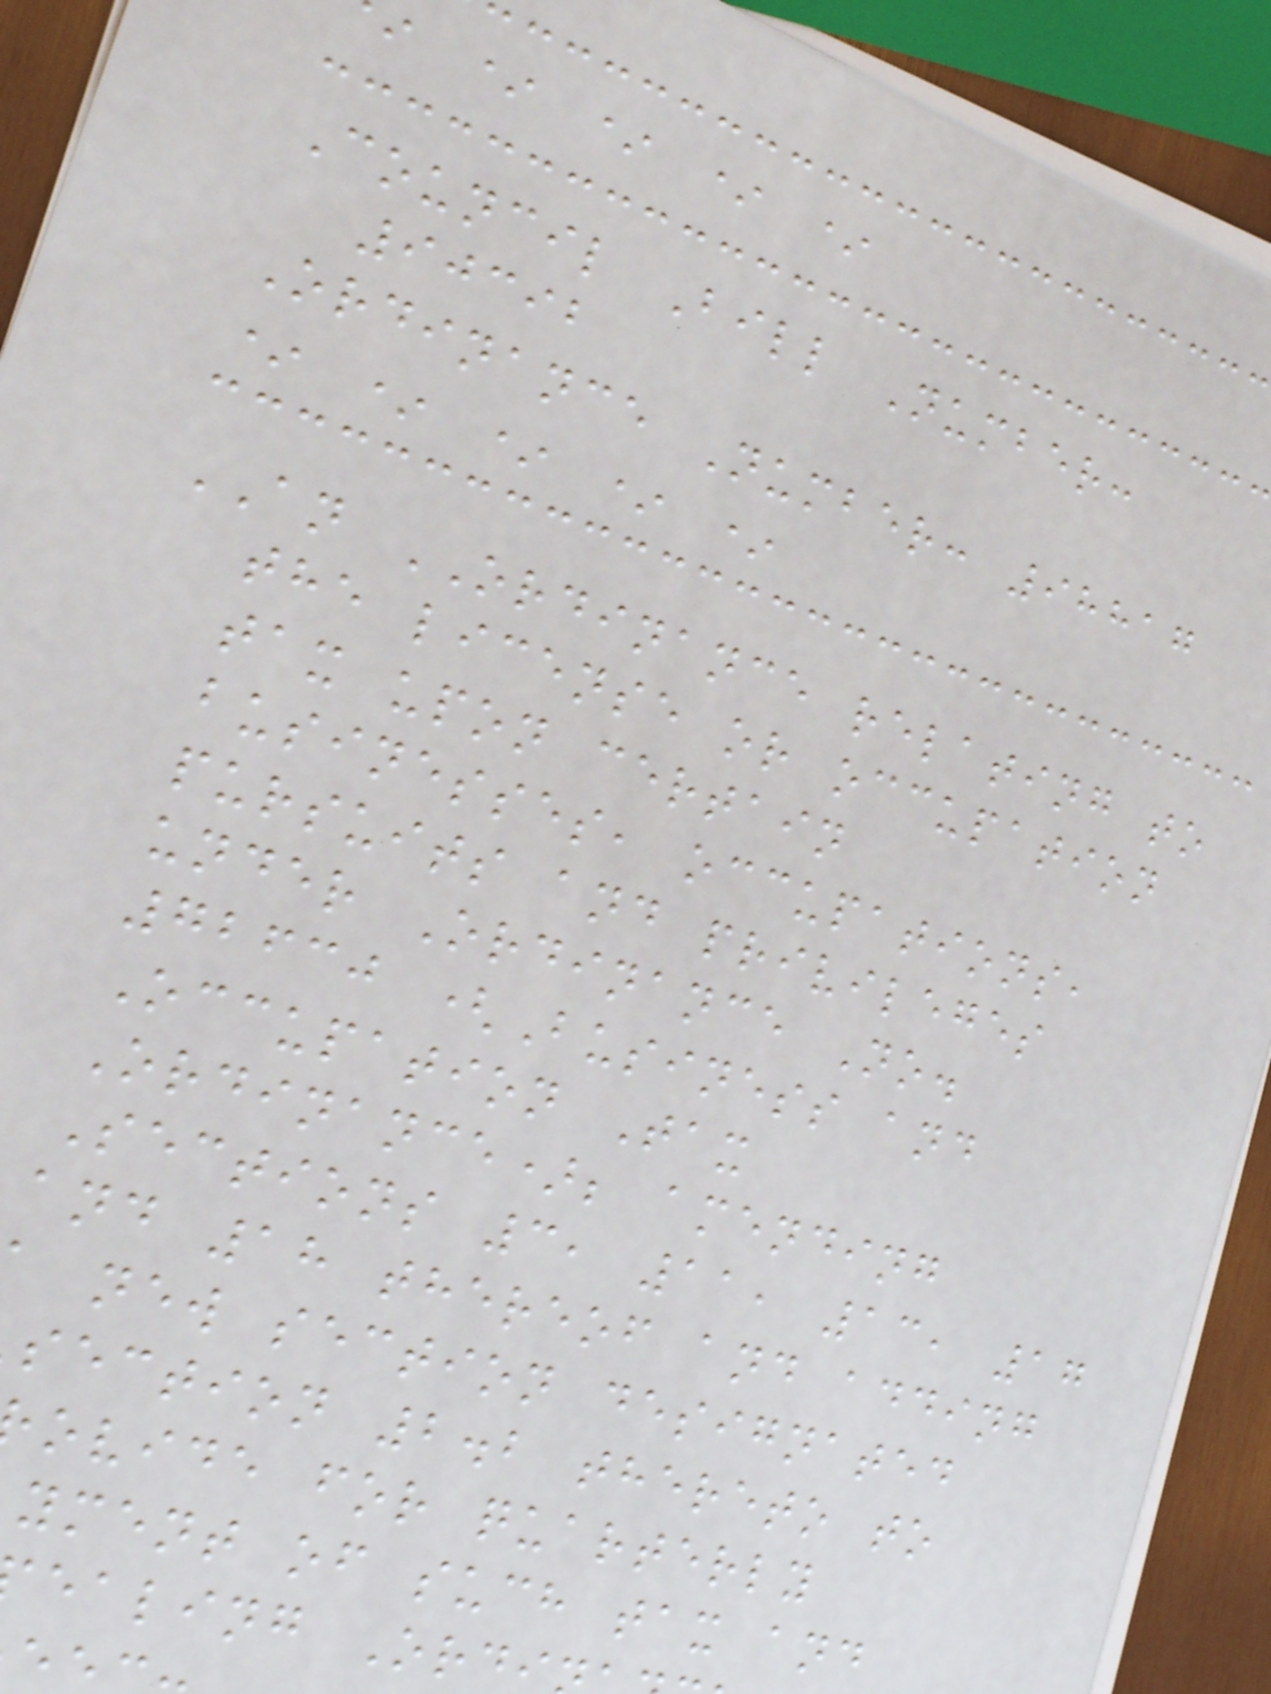* * * *
Council Bill Number:
90392
Ordinance Number: 98817
* * * * *
AN ORDINANCE relating to
the license or occupation
tax upon certain
businesses, occupations,
pursuits and privileges
under Ordinance No.
72630 (Business and
Occupation Tax
Ordinance); amending
Sections 3, 11, 13, 17
and 18 thereof and adding
new section designated
section 2.2 thereto to
ovide for quarterly
yment of such tax and
ealing Ord
